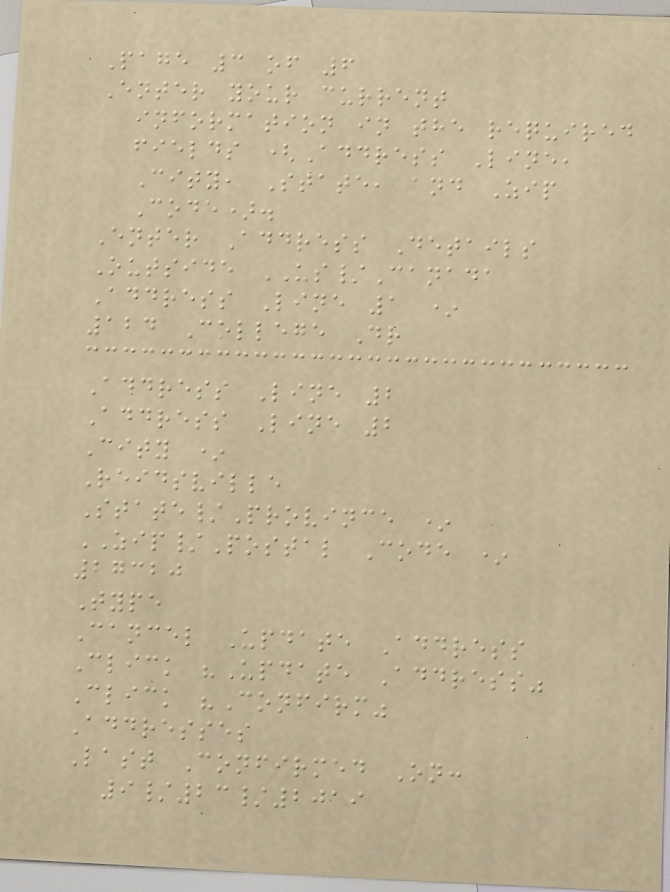Page 3 of 6
Enter your current
information in the required
fields (Address Line,
City, State, and Zip
Code).
Enter Address Details
Outside US/Canada
Address Line 1 *
124 College Dr
Address Line 2
Address Line 2
City *
Reidsville
State/Province *
ZIP/Postal Code *
27320
Type
Cancel Update Address
Click "Update Address"
Click "Confirm"
Addresses
Last Confirmed On:
9/23/2019
